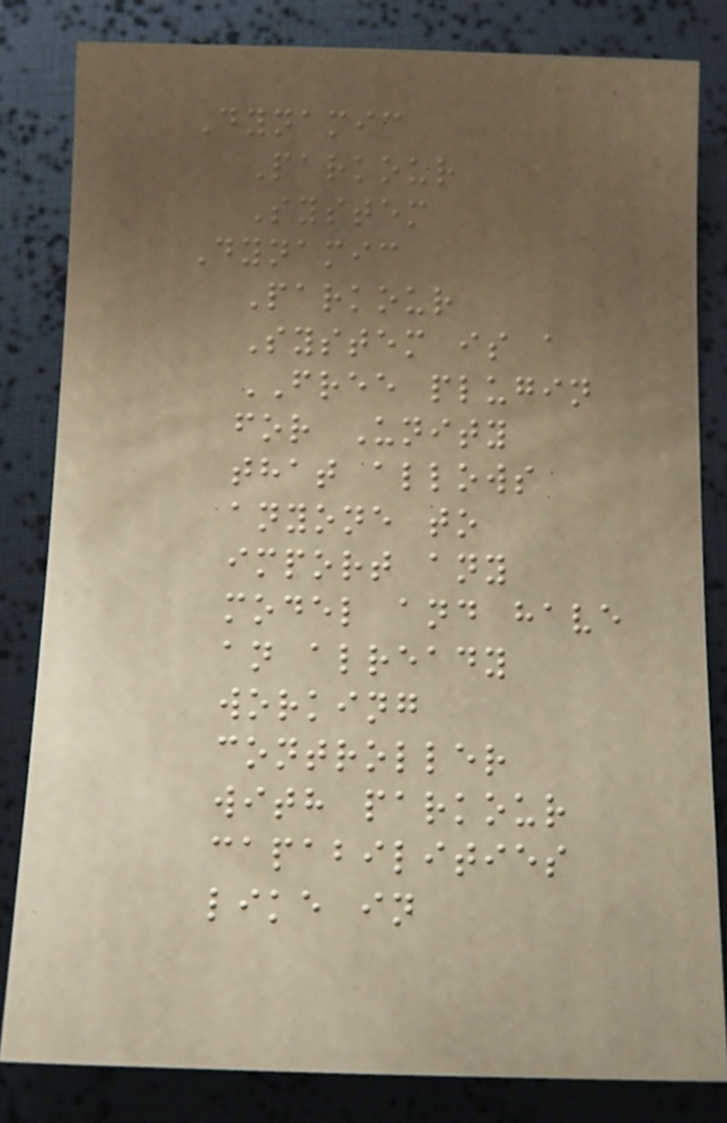Dynamic
Parkour
System
Dynamic
Parkour
System is a
FREE plugin
for Unity
that allows
anyone to
import any
model and have
an already
working
controller
with parkour
capabilities
like in
